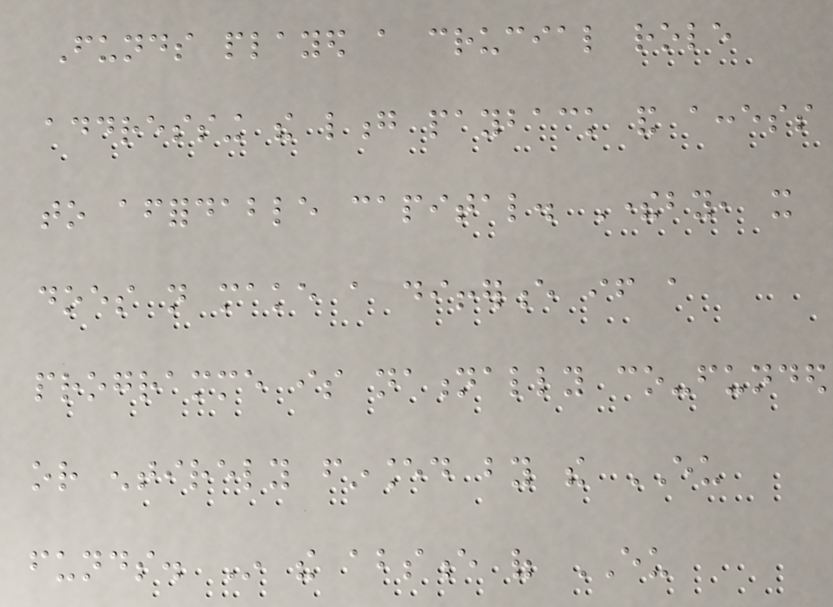Funds played a crucial role
addressing the long payback and access
to affordable capital. Thereby, it
does not make a difference if a
programme is nationally co-funded
or entirely financed by the EU
funds. In the absence of EU
